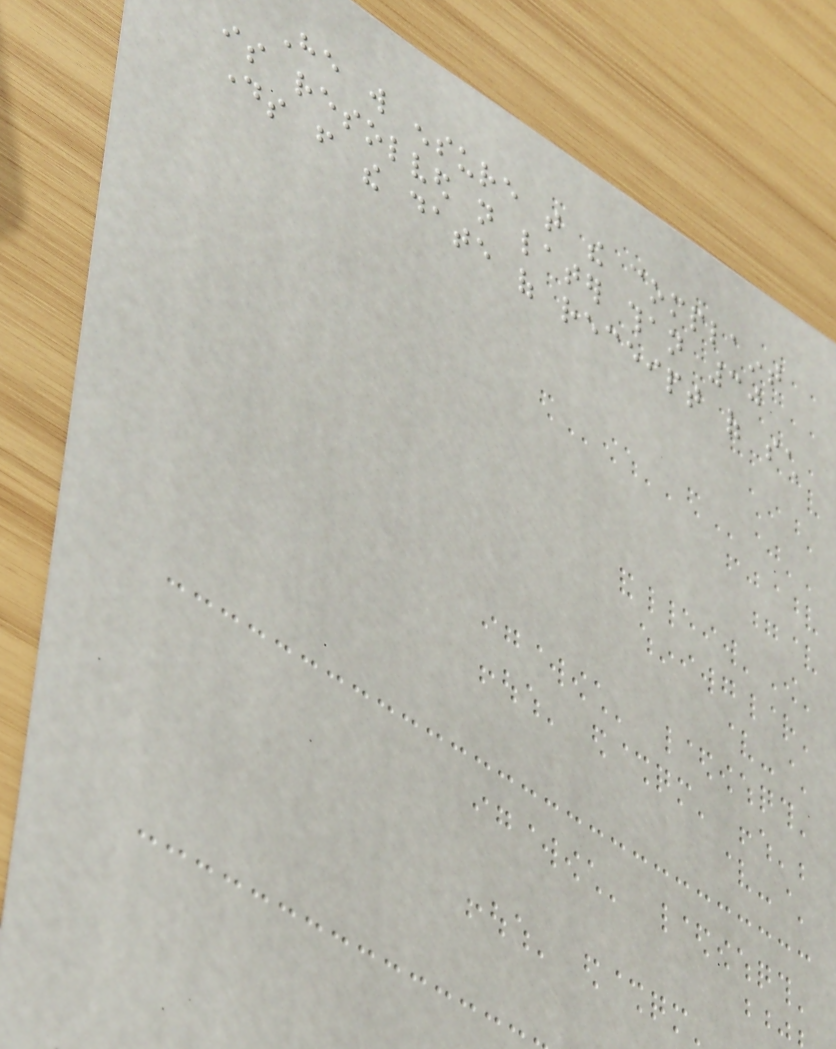He will ensure that the complaint
is resolved not later than 30
days from the date of receipt of such
